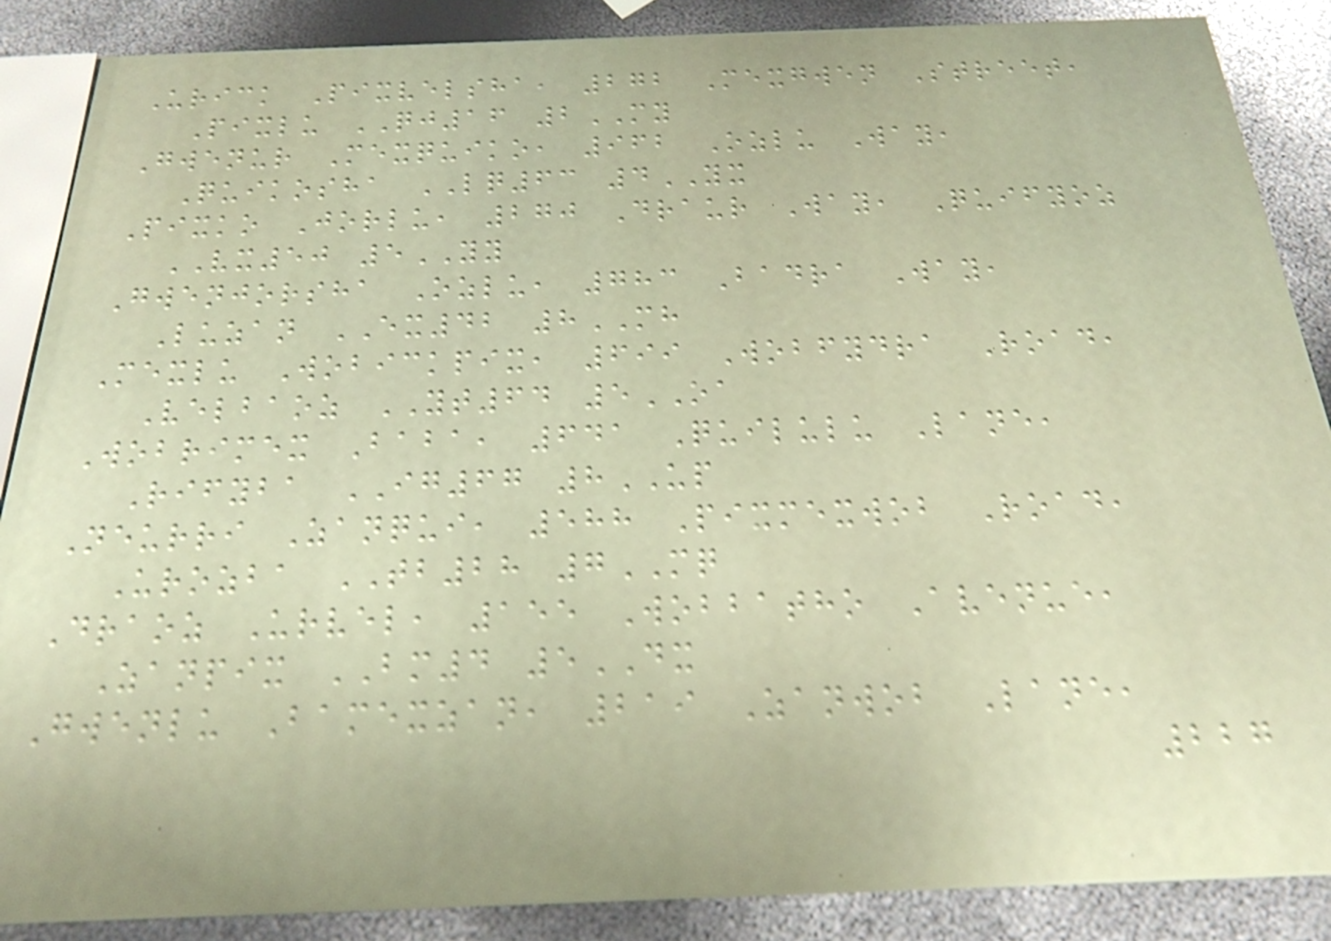Urick Pixvelsha, 272 Mexgwen Street,
Pixlu QJ16 2MY
Gwenur Mexquiko, 962 Ozlu Way,
Quikosha LQ63 4YX
Pixko Jorlu, 270 Draur Way, Quifyoz
VX50 5YY
Gwenjorsha Ozlu, 783 Badra Way,
Luzan EX42 8MH
Mexlu Wobickpix, 699 Wobfydra Road,
Velbaoz YT64 5OA
Wobrimex Baba, 641 Quilulu Lane,
Rifyba IG67 8UP
Neurri Zanqui, 588 Pixmexwob Road,
Urozba TB28 7MQ
Draoz Urvel, 155 Wobbatho Avenue,
Zanpix BM4 5DX
Gwenlu Bamexzan, 219 Zanwob Lane,
227
